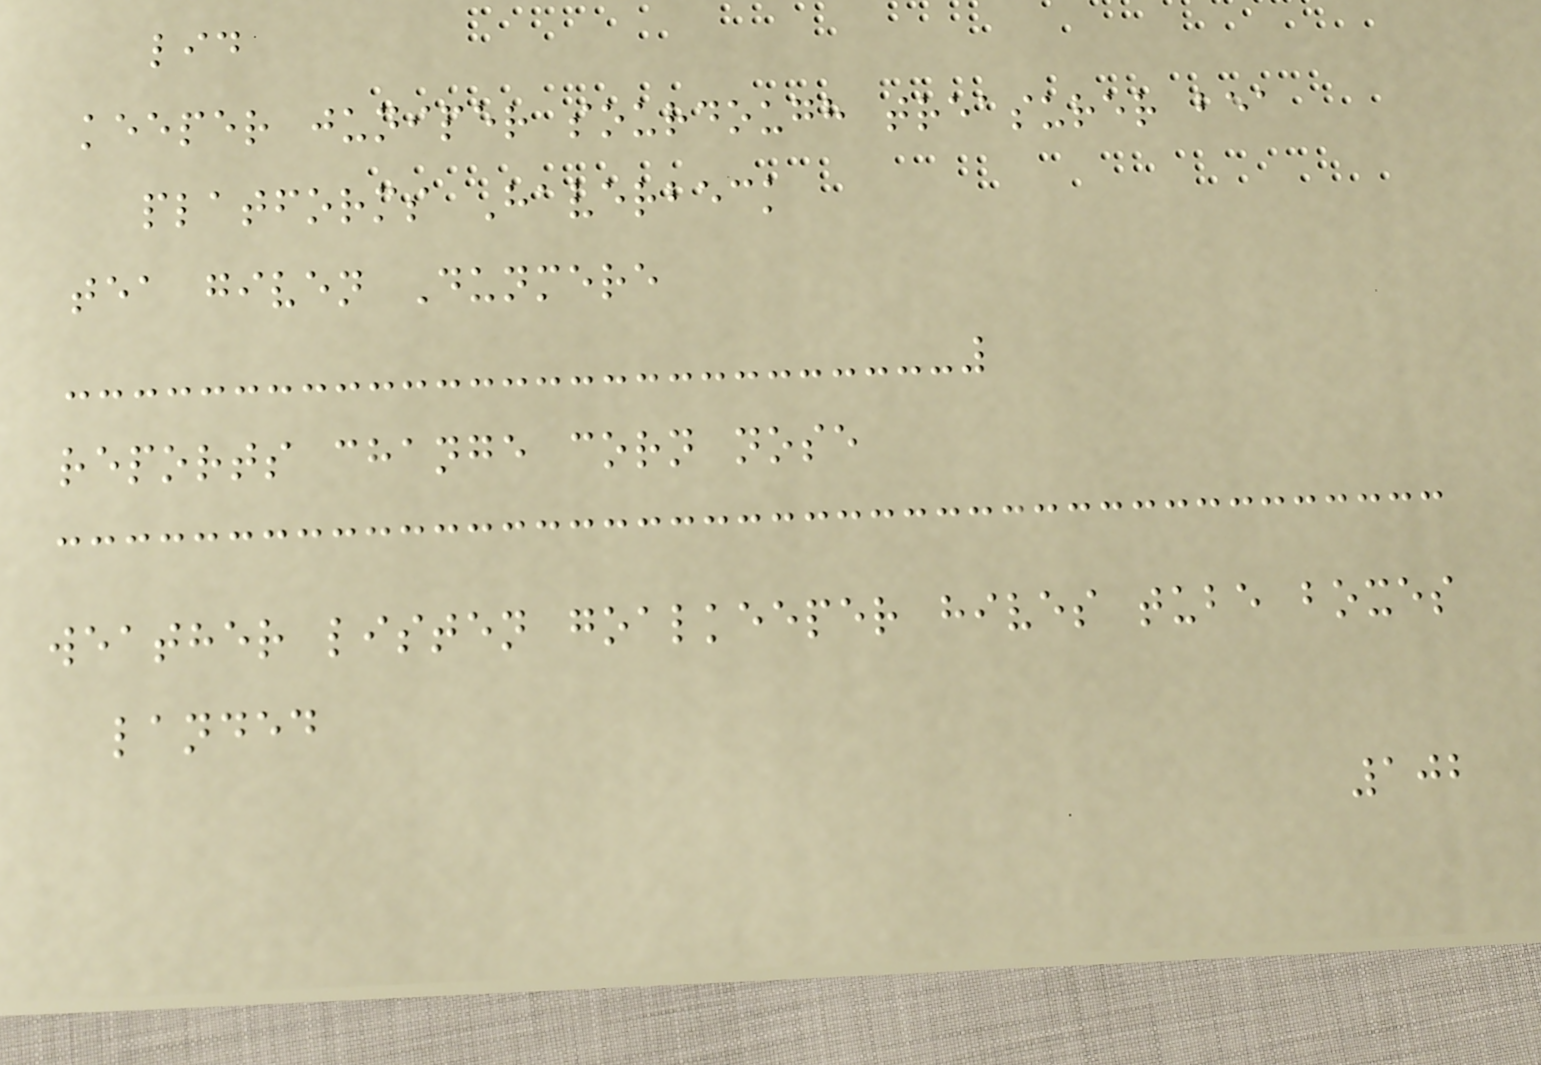lid
keeper juniper sourdough treasurer bea
platforms Haverbeck
tea given Dunmere
reports change corn nose
weather listen goalkeeper hives tube boxes
landed
102
